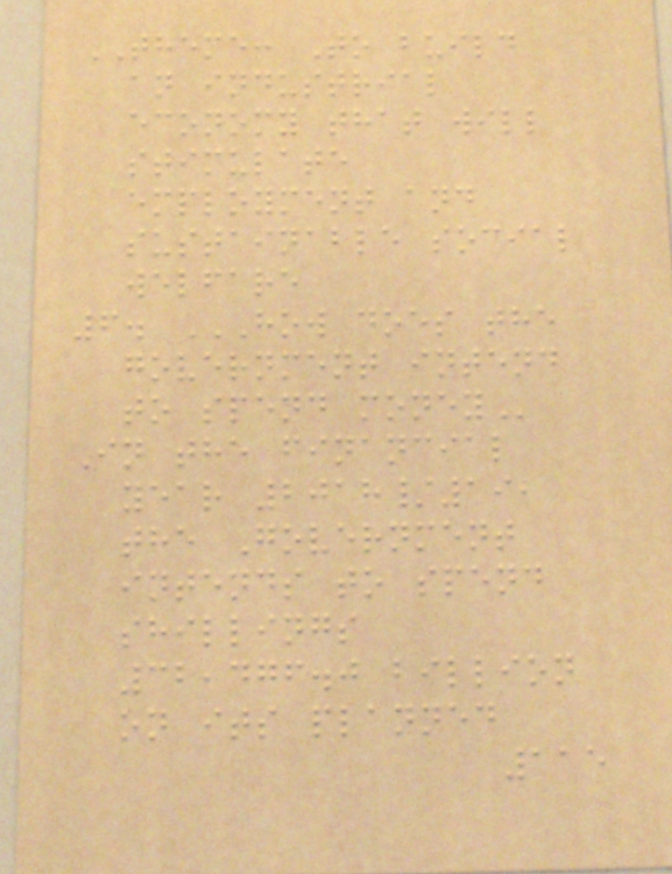THEME: To build
an industrial
economy that will
stimulate
employment and
sustainable social
welfare
6. HOW DOES THE
GOVERNMENT INTEND
TO SPEND MONEY
In the financial
year 2018/19,
the Government
intends to spend
shillings
32,476.0 billion
on its planned
115
